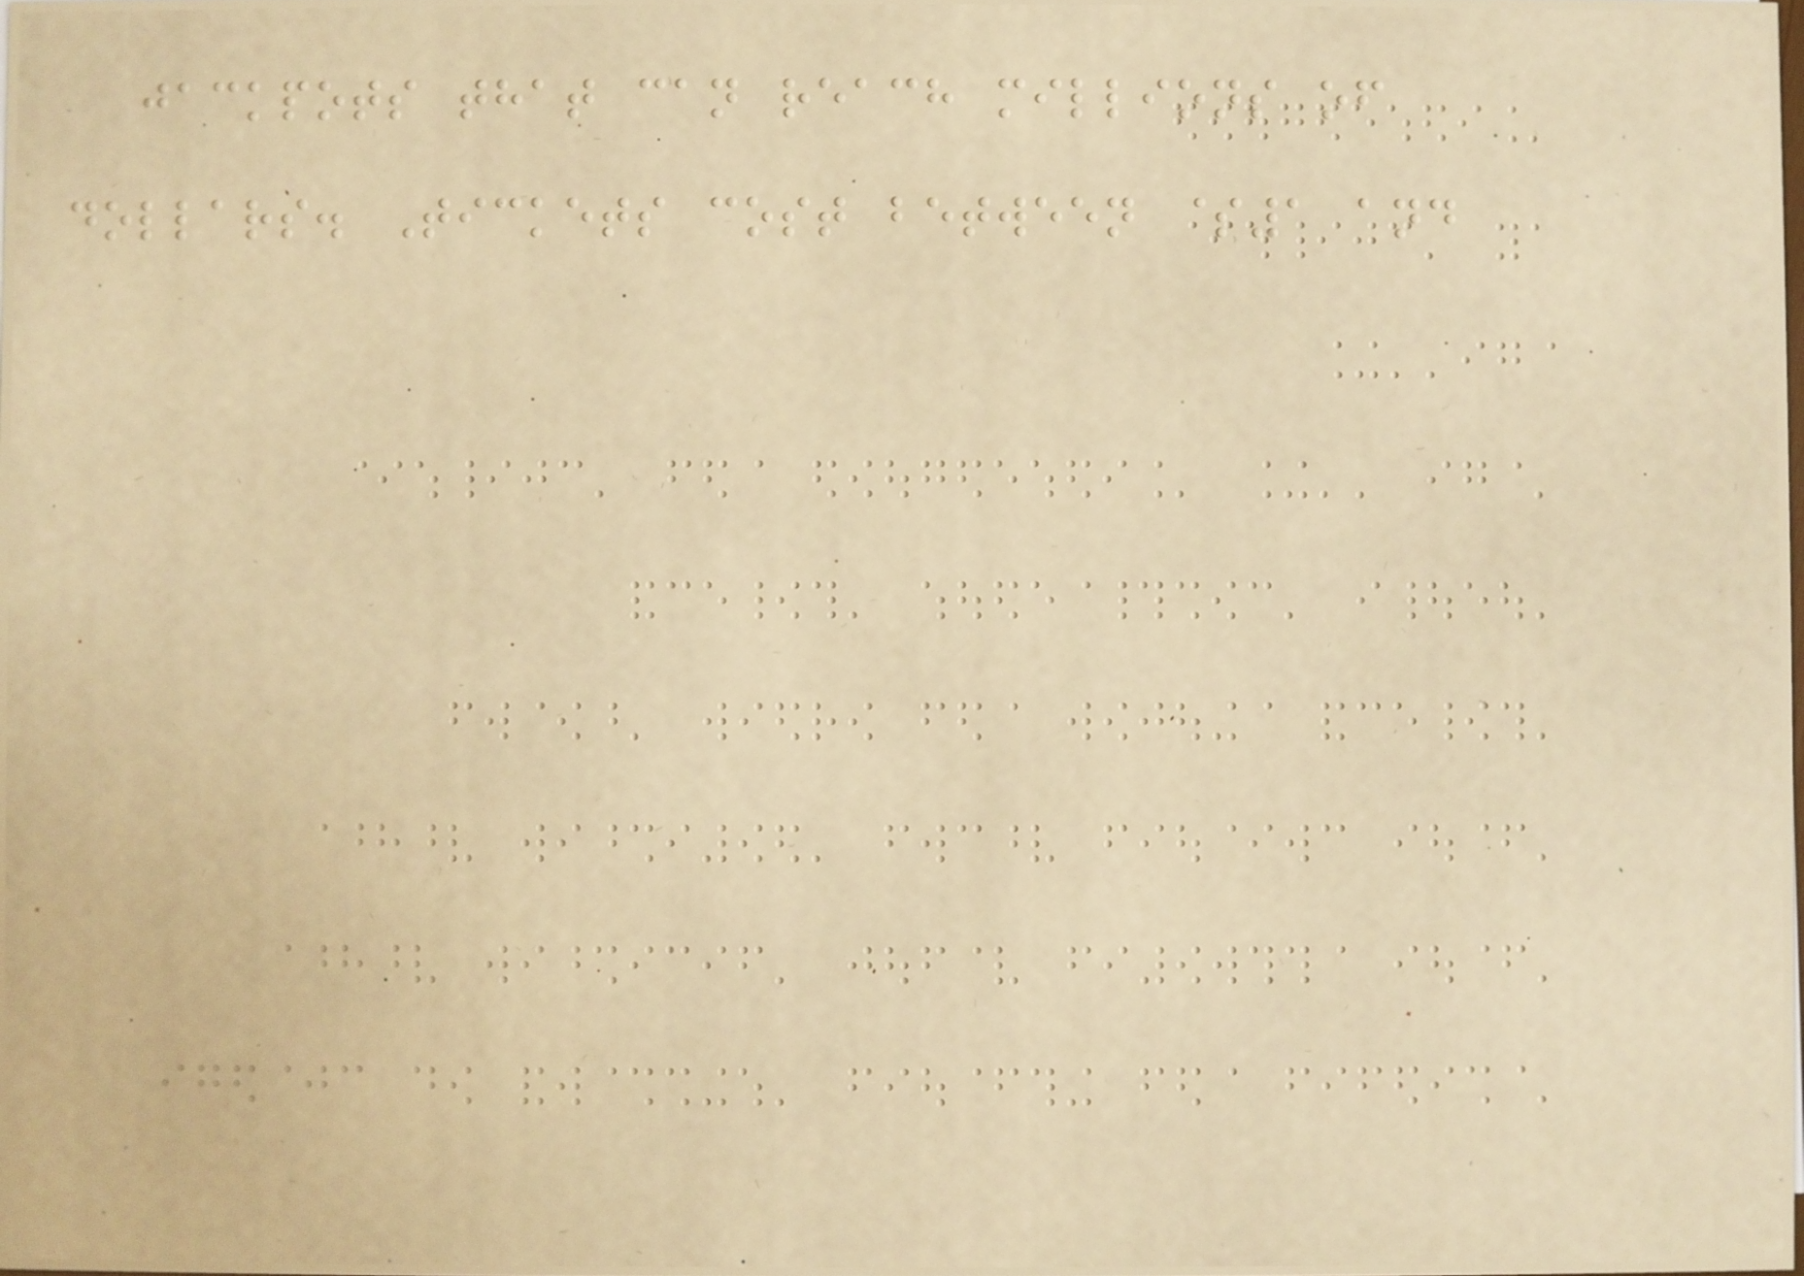jackpots that can reach millions of
dollars. Tickets cost between $1 and
